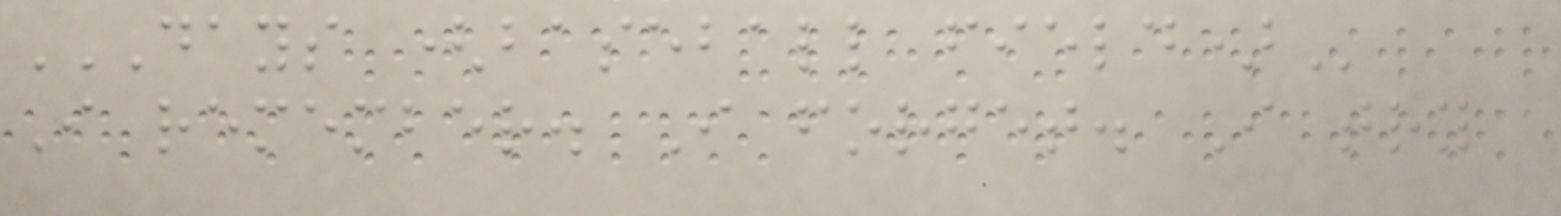DAYS (BASEBALL FIELD)
I remember. I forget. I try
